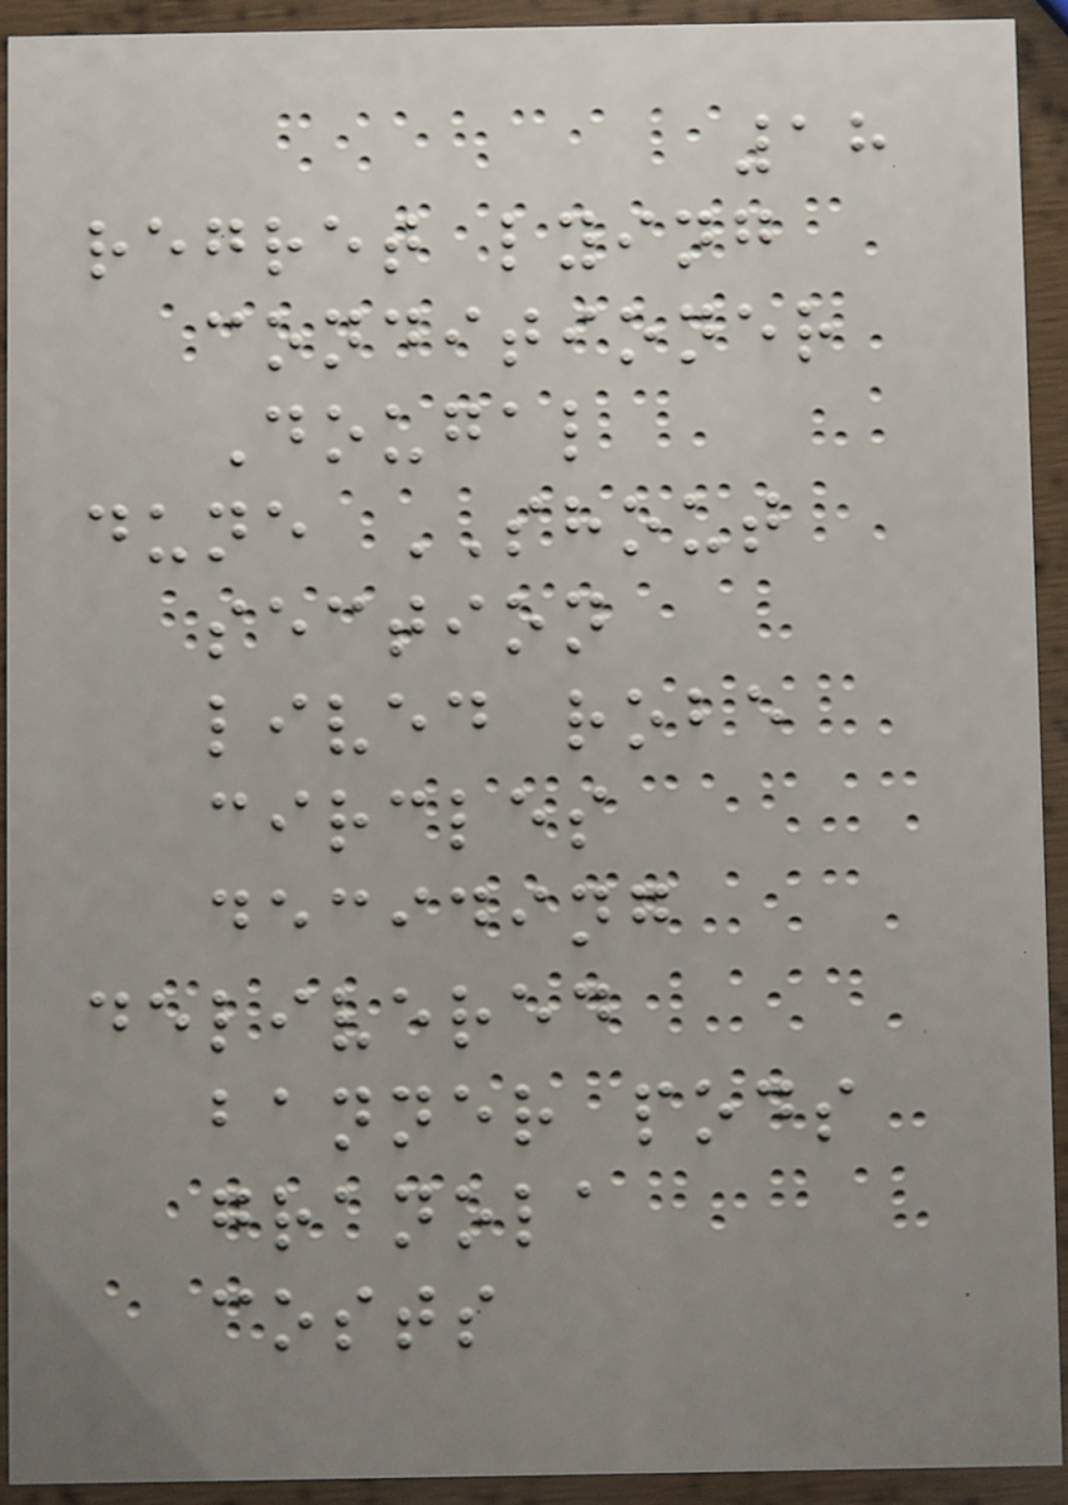18
regret lying
conditioner
Dougal
dune SHOUT
section
lived robe
circles
deciding
delivered
banner pods
granola
costs
